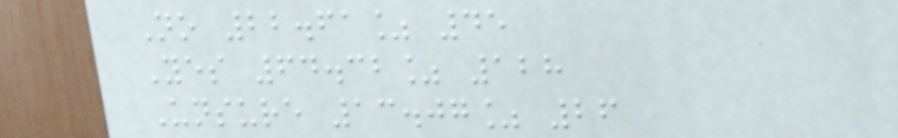No 22.61% 45
Yes 64.32% 128
Unsure 13.07% 26
